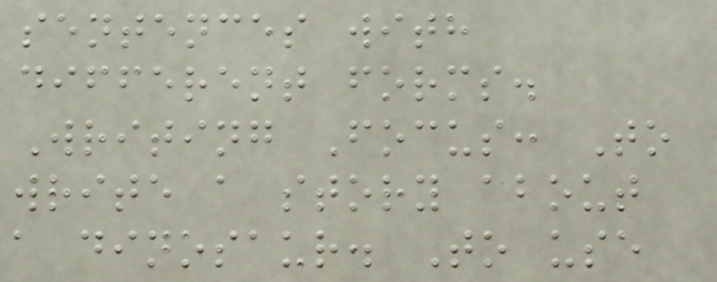sentences with
different forms.
Writing Focus: To
write a story about
a dinosaur. To use
